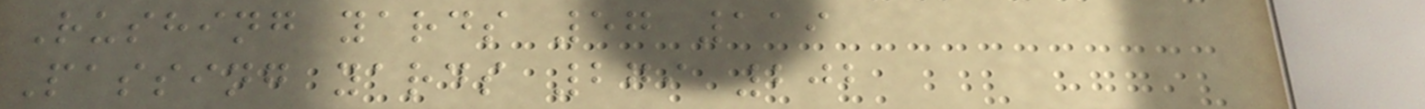Rushing yards 57 119
Passing yards 279 202
